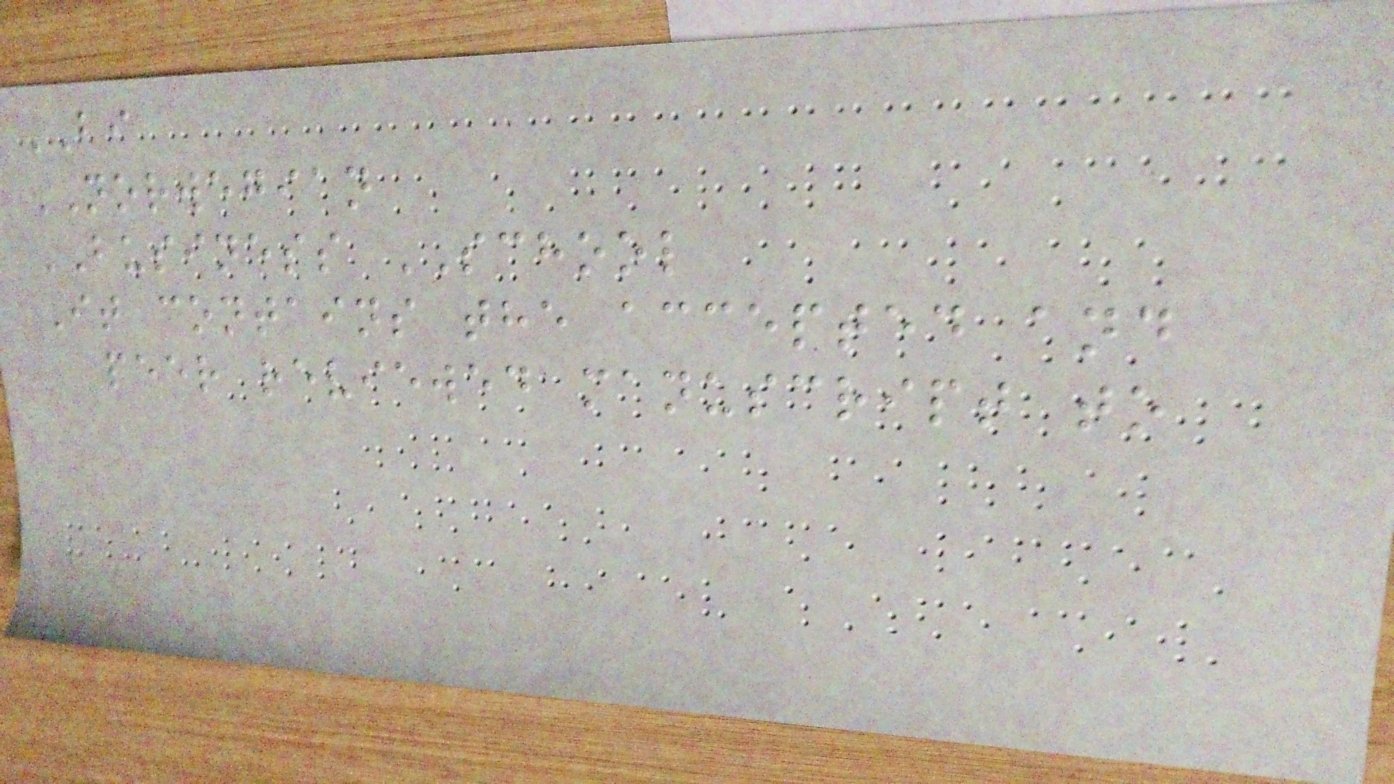BI
NORWEGIAN
BUSINESS SCHOOL
It contains the accepted and
peer reviewed manuscript to
